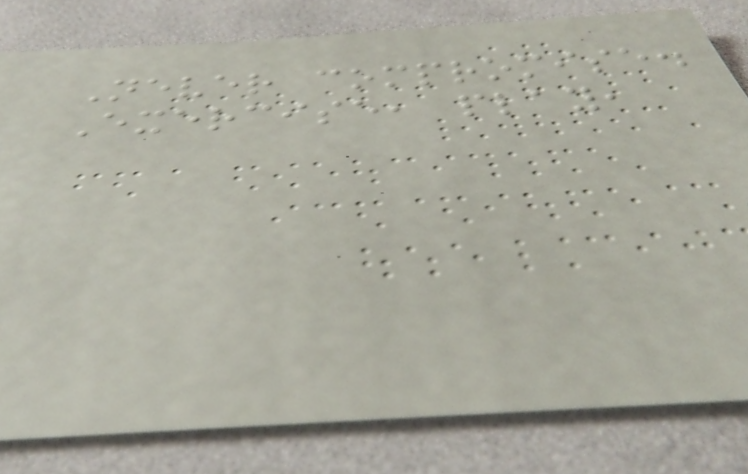Never compromise.
Exercise, play,
